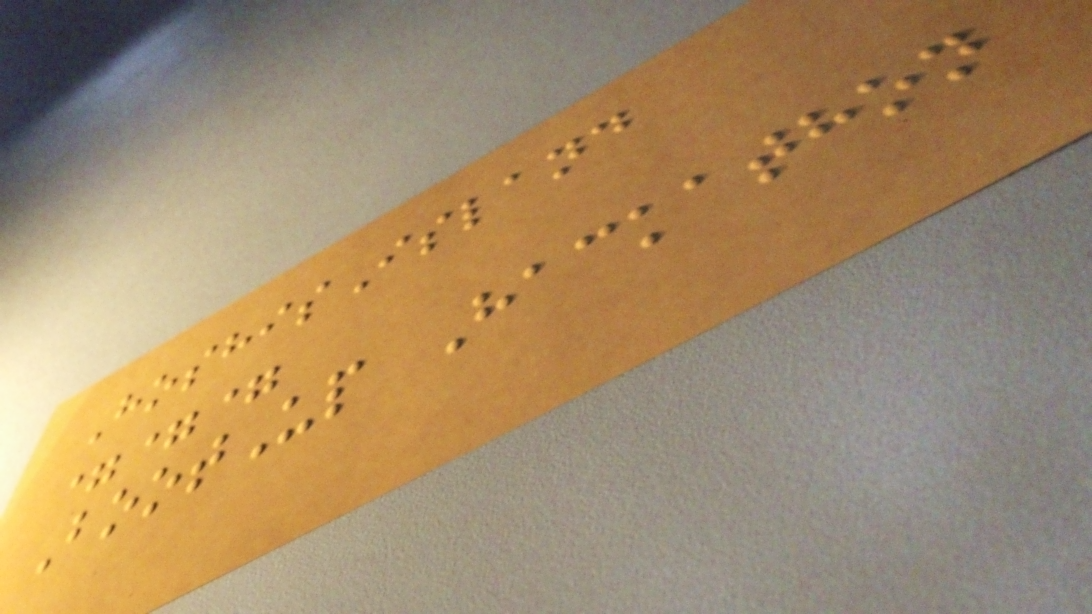HoshisIsland
===
BootUp Hackathon
